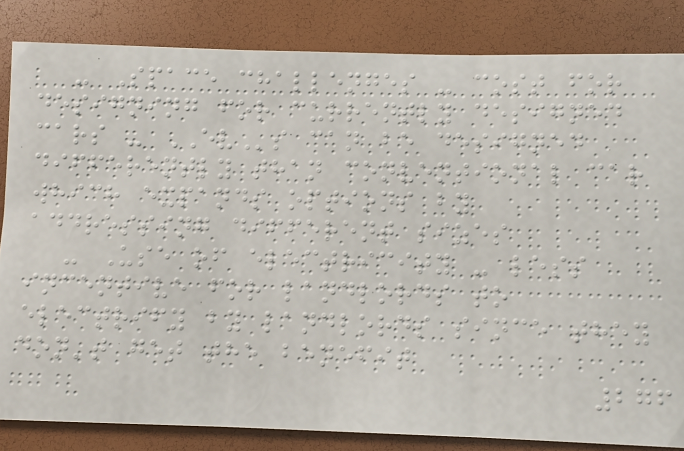- Space challenges - cost for
designing for currently designed
cars - EVs can be designed
differently than conventional car
which expands options by
addressing different sizes
- Use of electricity - less
incentive for landlords to
electrify by landlords since they
don't get the benefit
276
